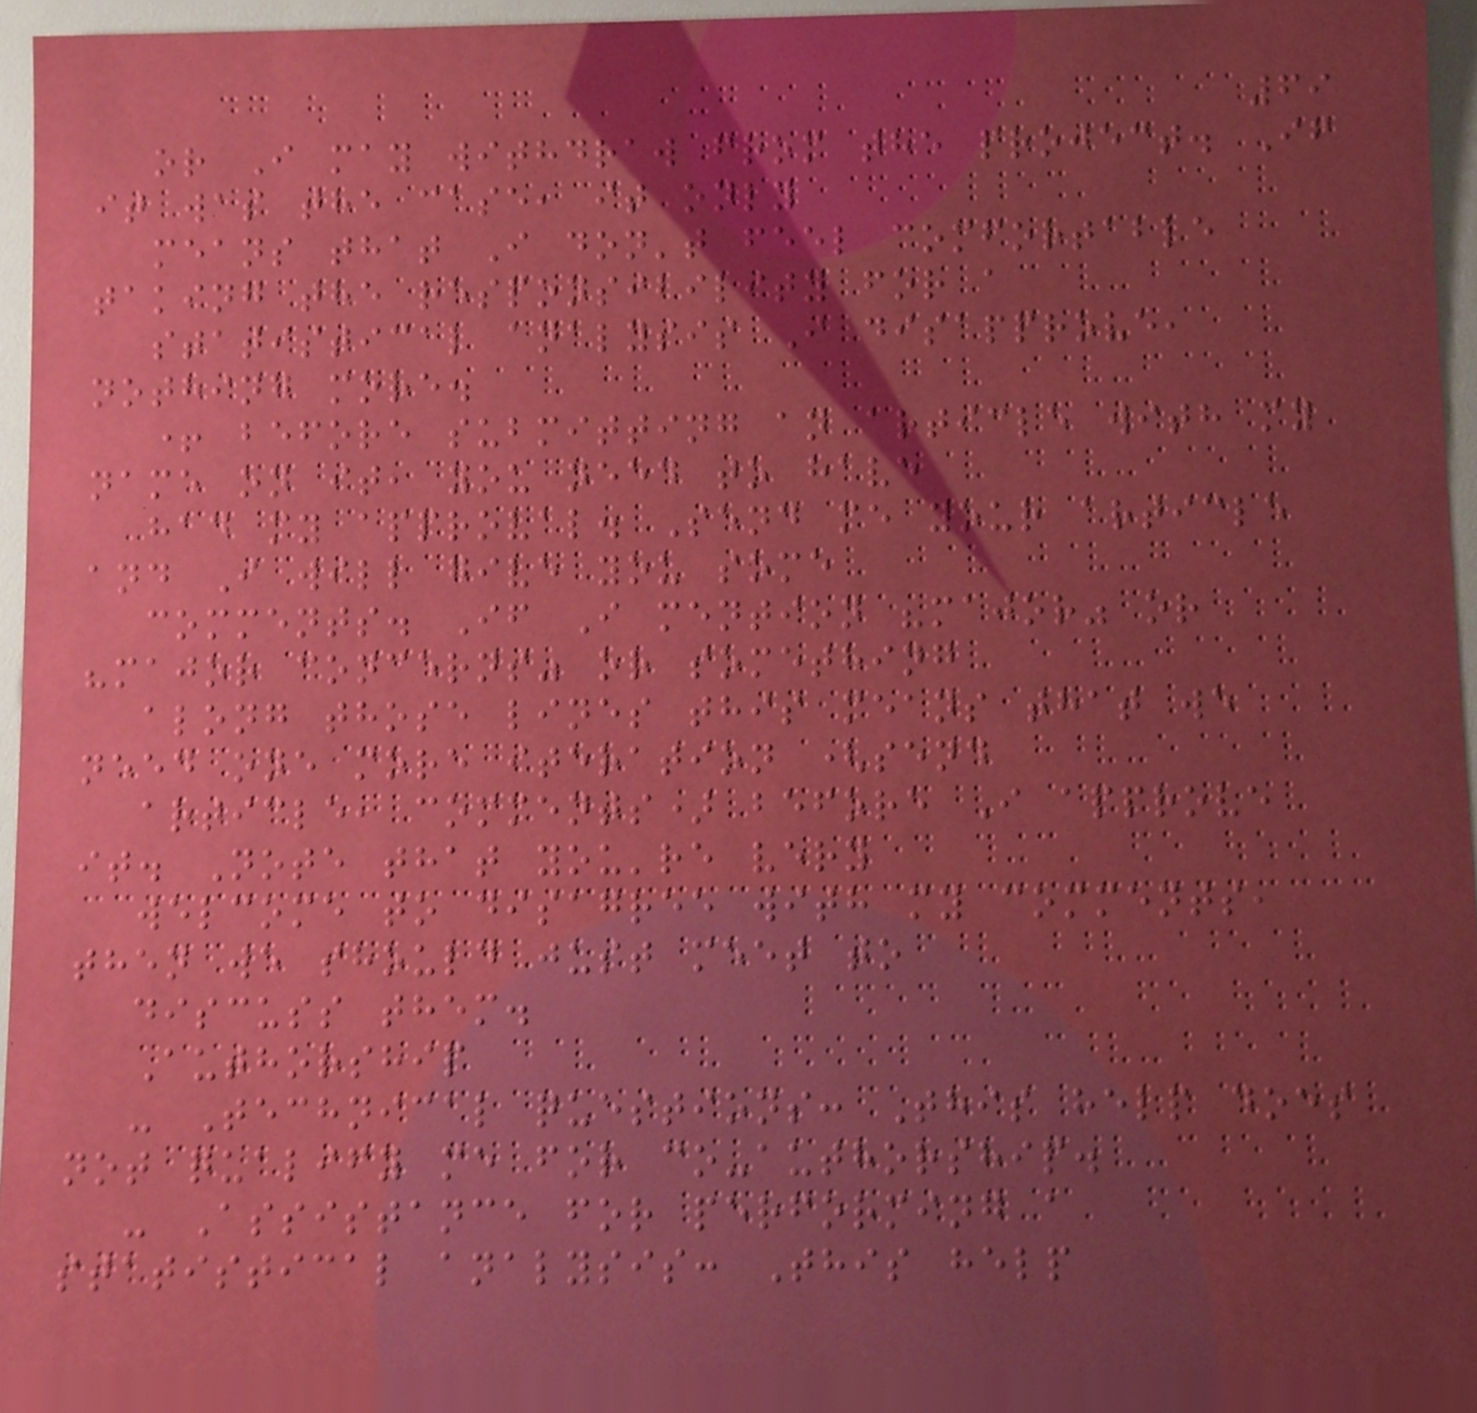69
or I may withdraw from the project. If
it was the case, it only
means that I don't feel comfortable
taking the responsibility for a
statistical analysis I disapprove,
nothing more.
+ before submitting an article with my
name on it, you need to have
had my approval. Send me your article
and I will give you some
comments. If I mention "major" or
"major concerns" or something
along those lines this means that we
need one more iteration (send
article, comments) before I approve
it. Note that you're very
welcome to disagree with my comments,
then we should just meet to
discuss them.
Authorship
- Technical questions: This help does
not qualify me for co-authorship.
- Assistance for performing a
statistical analysis: This help
